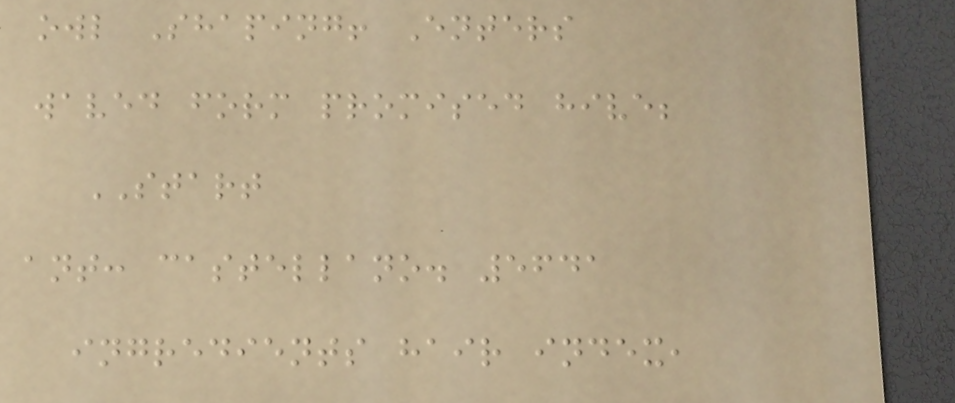owl Shaping! Enters
waved form promised hive;
START
ant: castellano. 5641
ingredients hair index,
